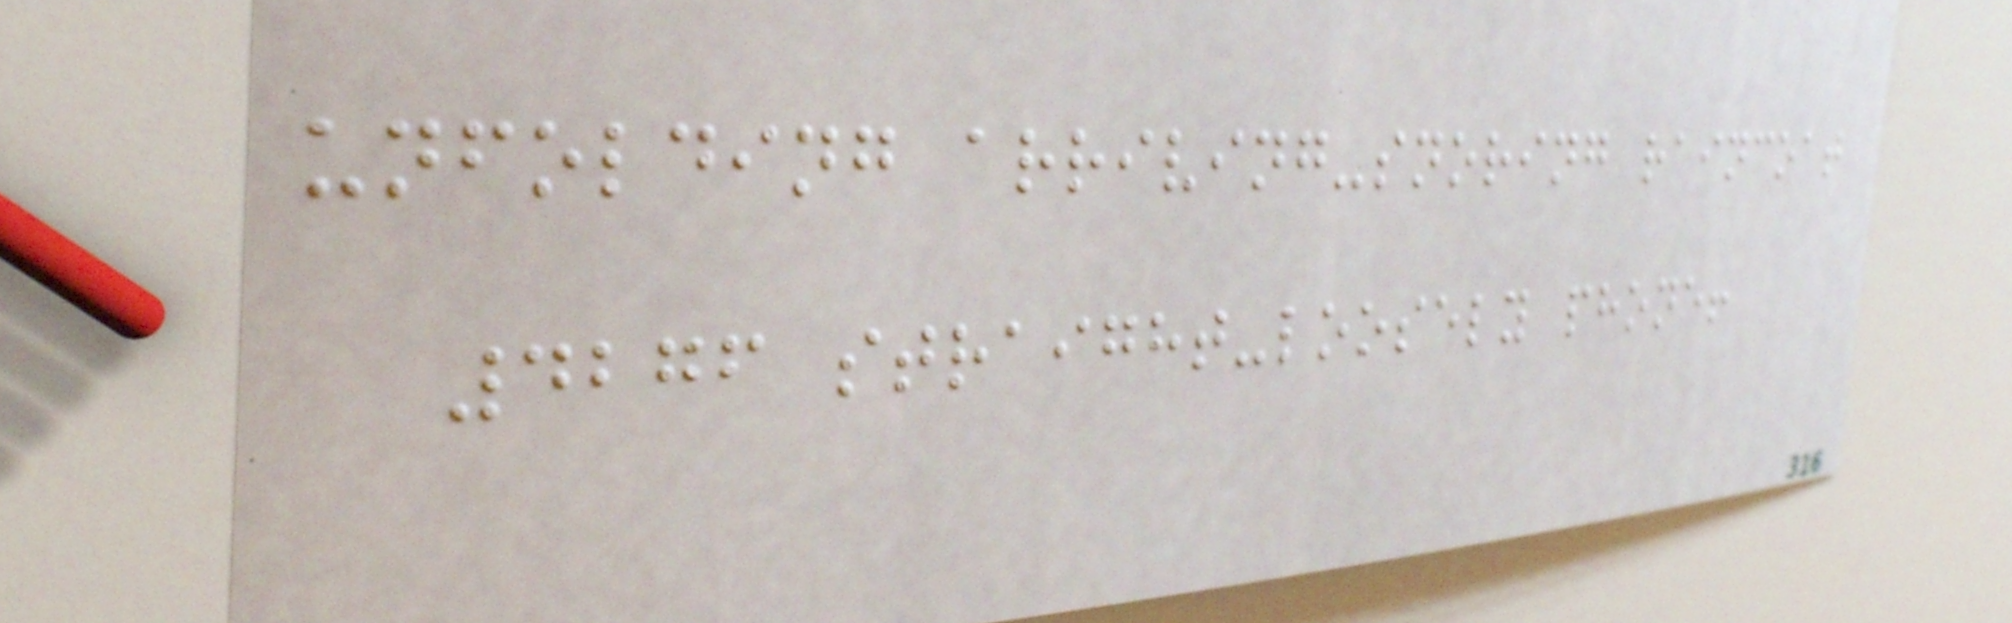unfolding arriving-snoring raincoat
4276 straight-loosely phone!
